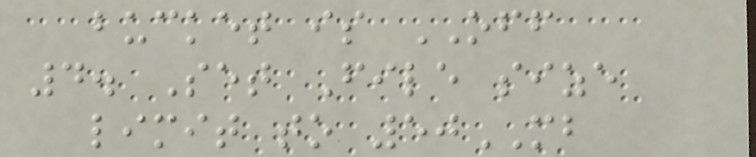bucket is OFF
4. Set File size
limit to 50MB
